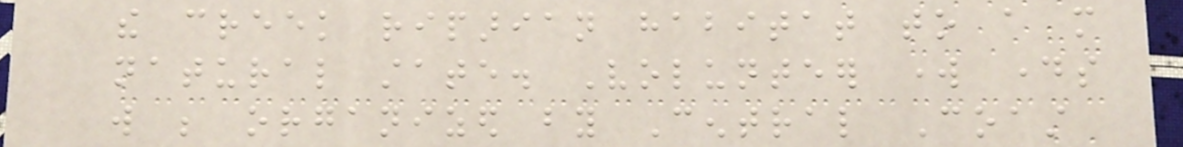the creek riparian habitat to a more
natural state. Volunteer work days
will be organized by Central Coast
